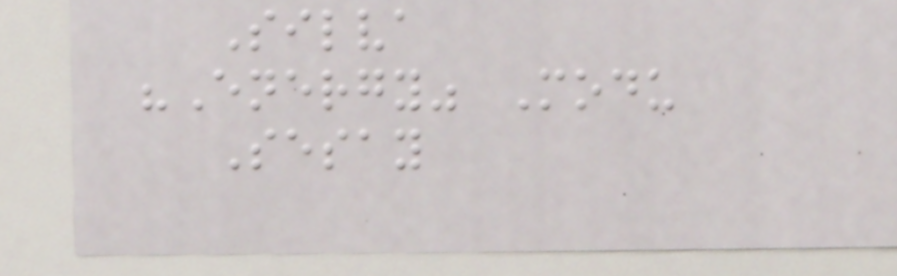Silva
"Energy" Modu
Sesay
